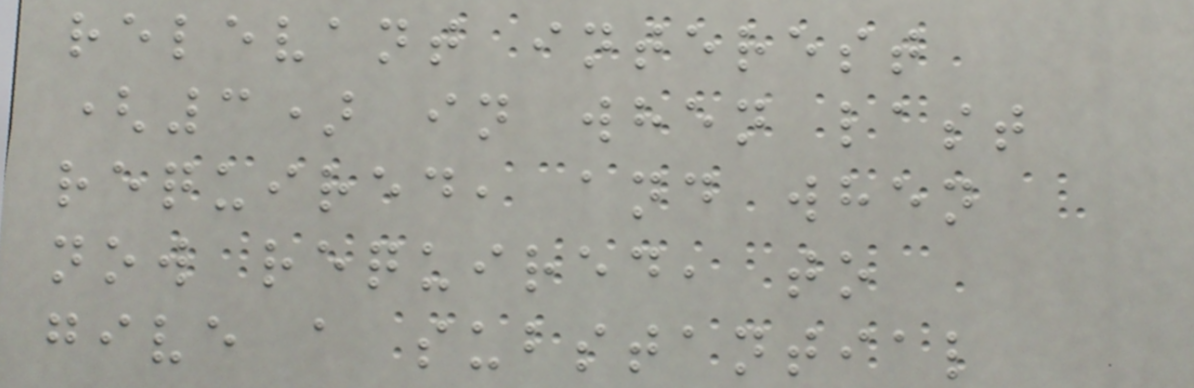relevant interest
(3) in when last
required, and when
now required, to
give a substantial
